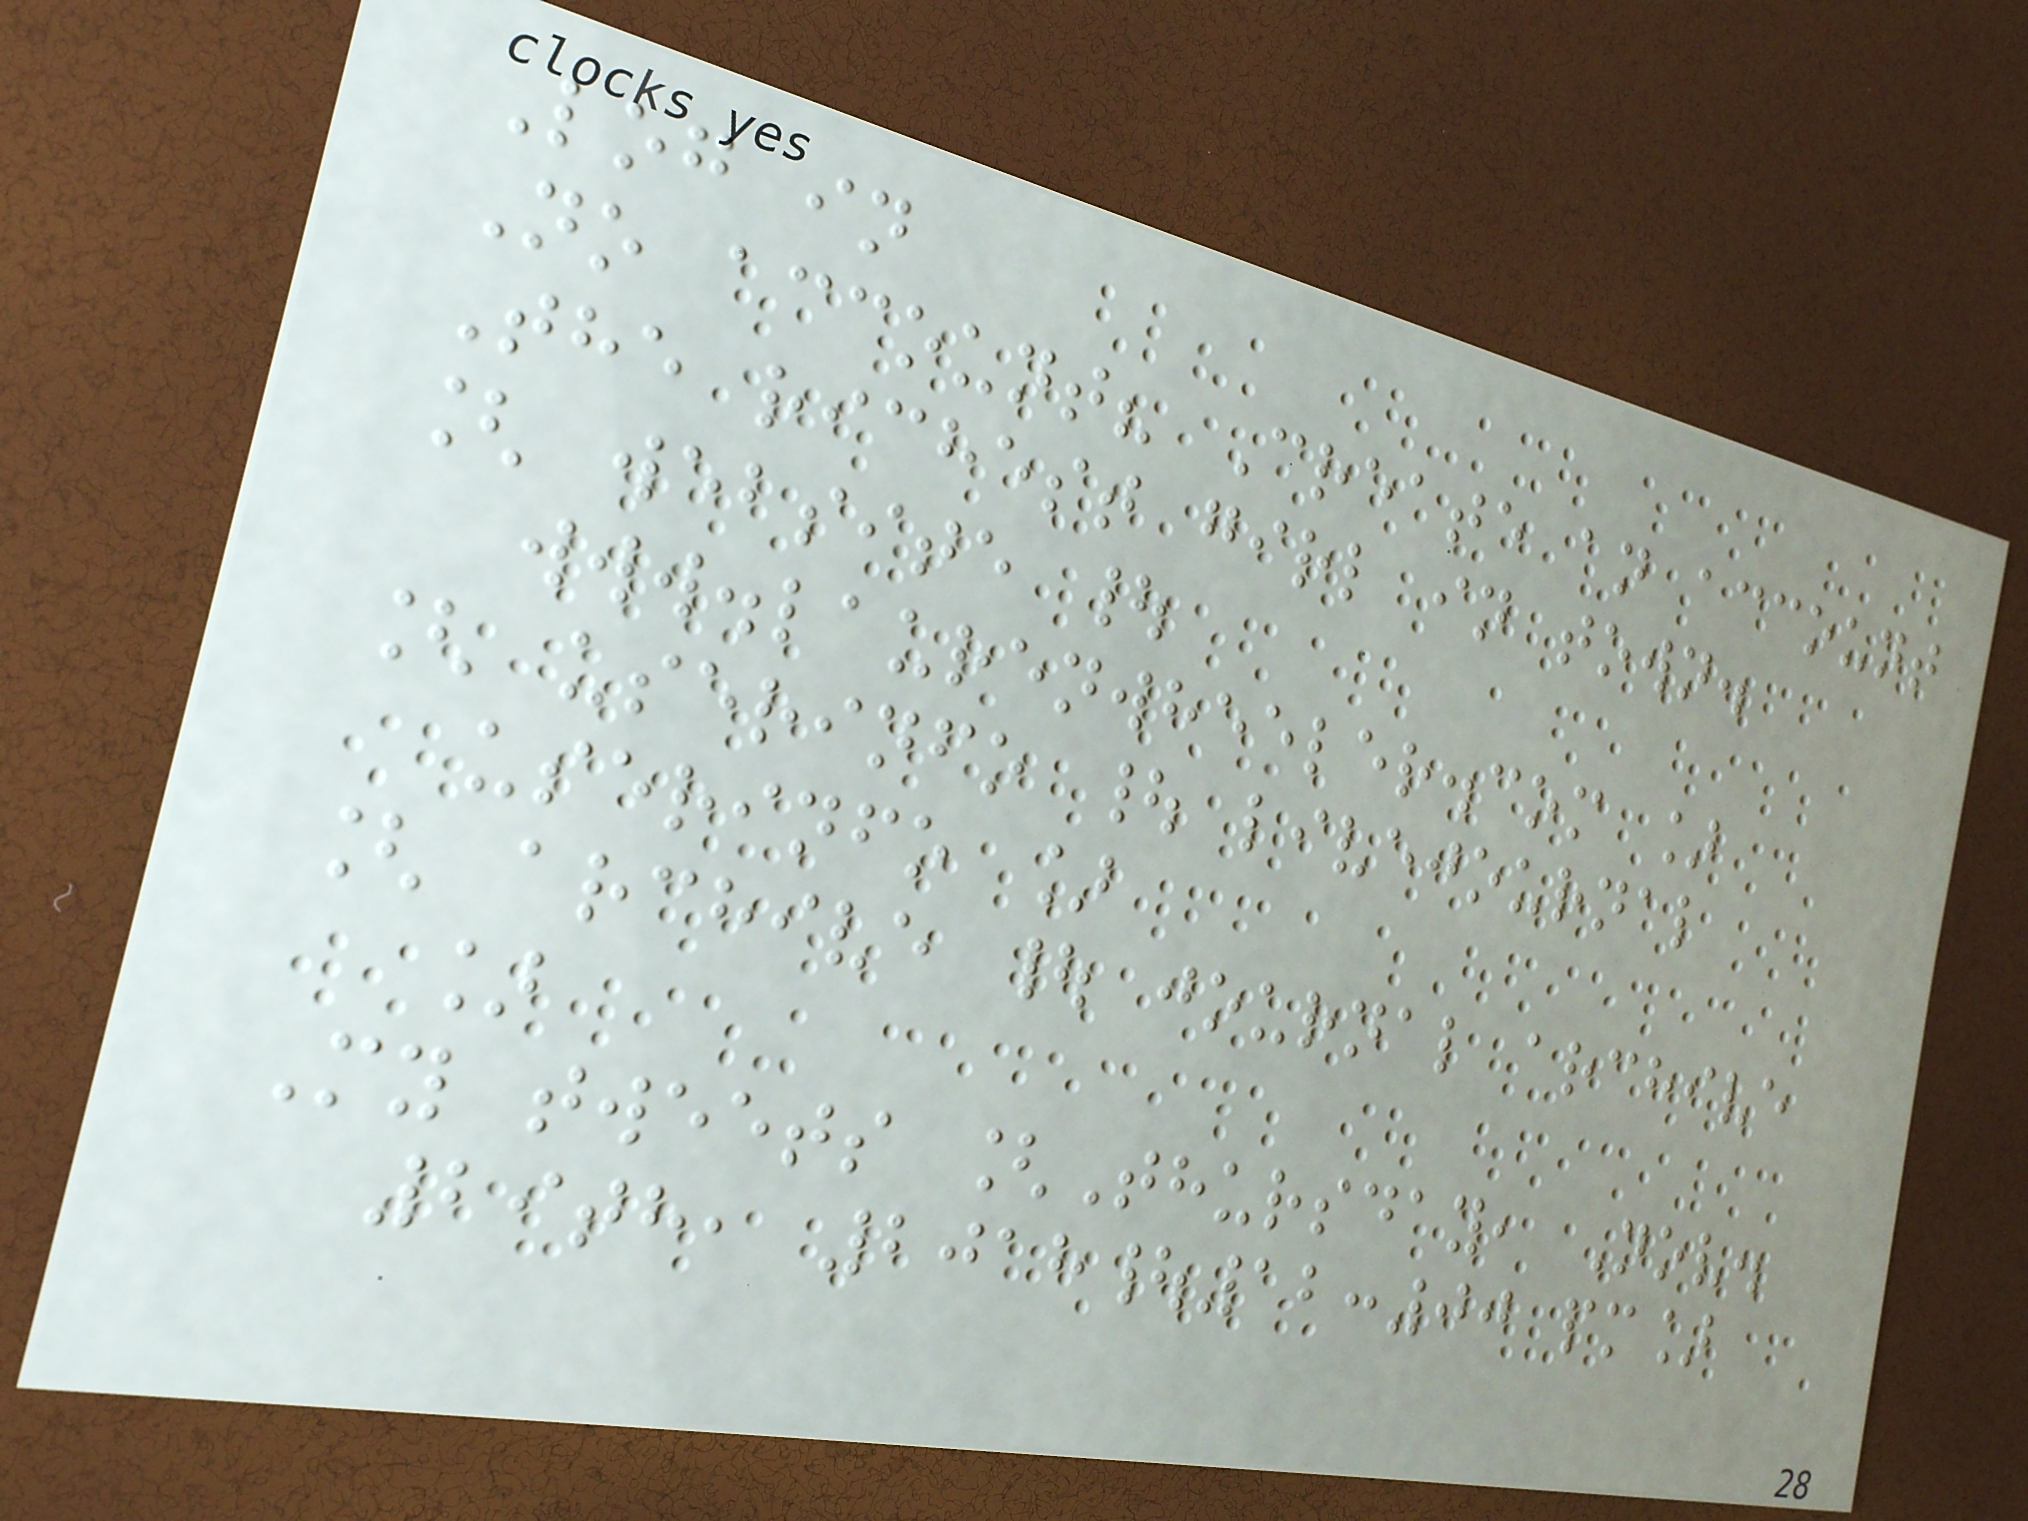Log in
No account? Create an account
The richest girl in town.
[ website |
www.laurenwheeler.com ]
[ userinfo | livejournal
userinfo ]
[ archive | journal archive
]
My tweets [Thursday, Nov.
29th, 2018|12:00 pm]
